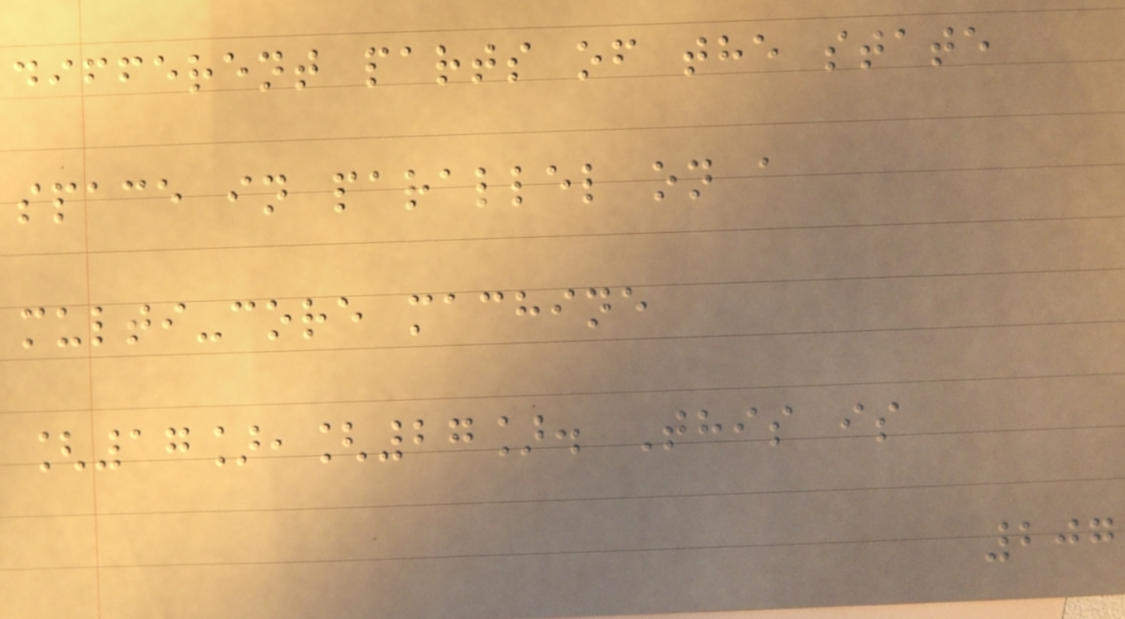different parts of the state
space in parallel on a
multi-core machine
[17],[27]. This is
207
